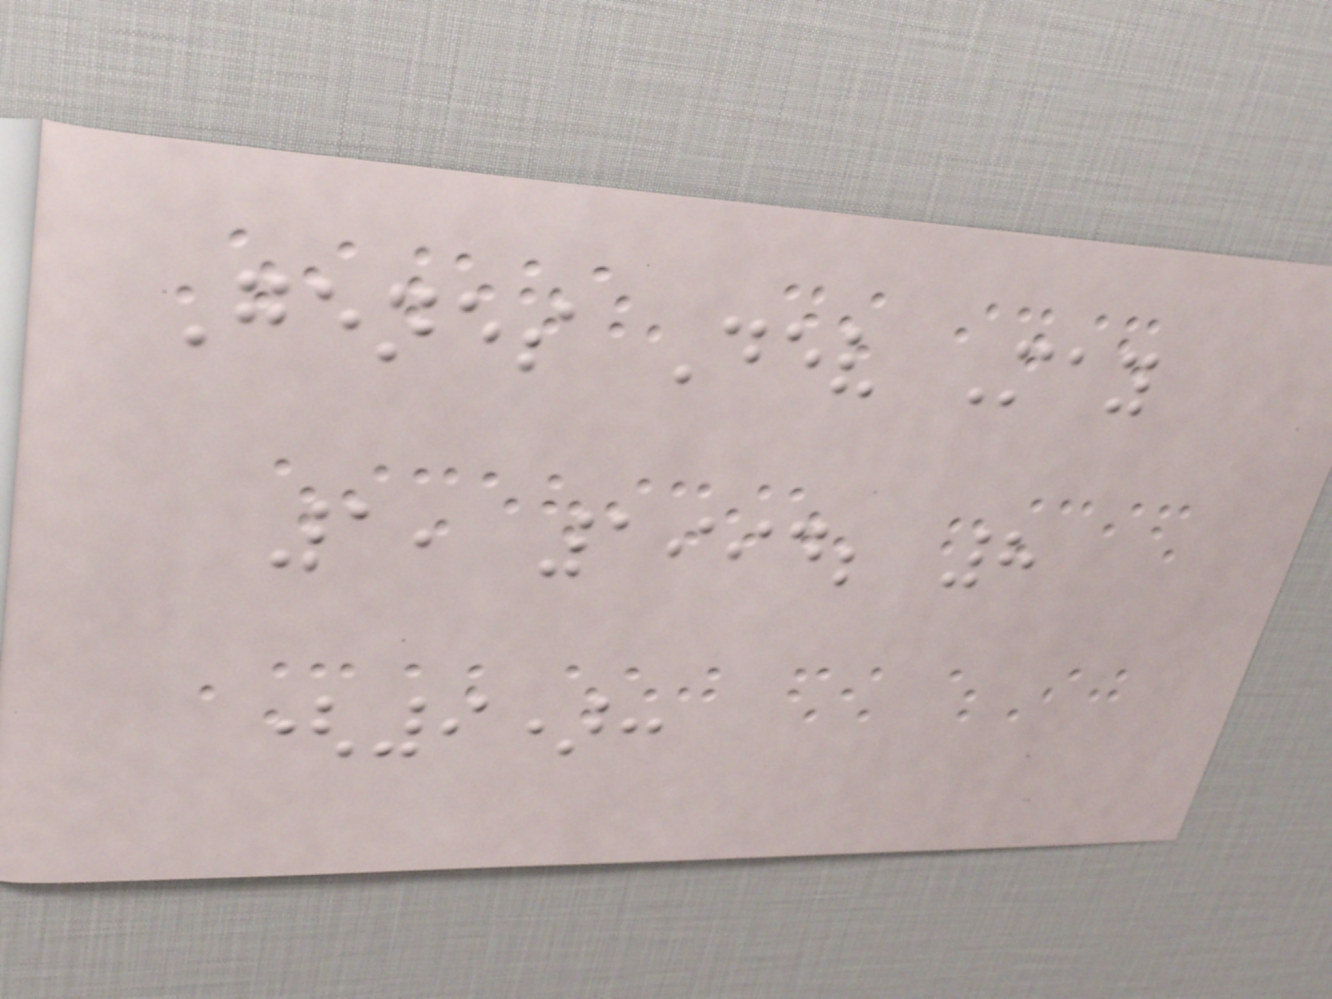Genes Dev May
1, 1994; 8
(9):
